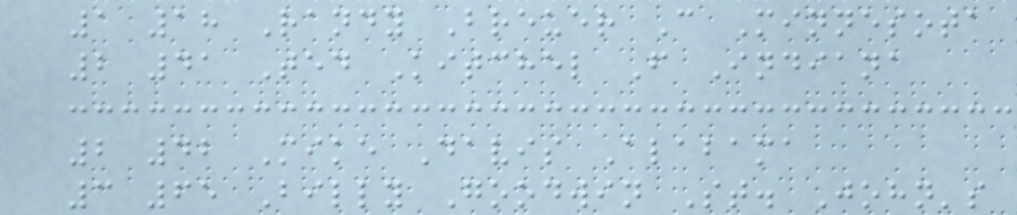1 18 Randy Breuer C Minnesota
2 41 Ted Kitchel F Indiana
2 42 Mike Davis Alabama
3 65 Billy Goodwin St. John's
